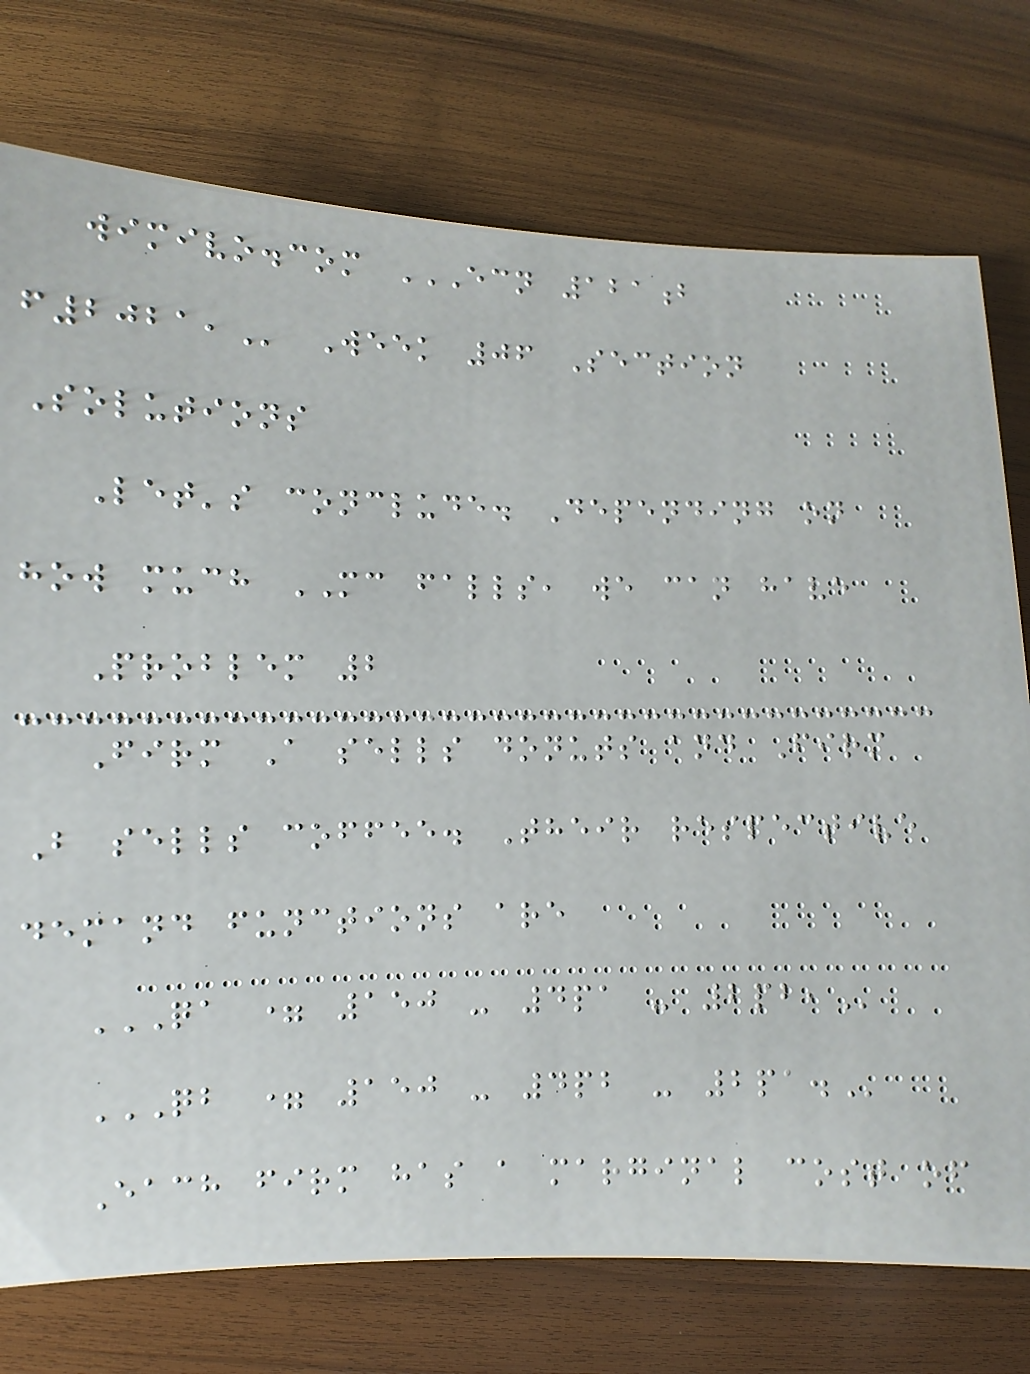wimivo.com ECN 121B
F2021, Week 06 Section
Solutions
Let's conclude. Depending on
how much MC falls, we can have
Problem 2
Firm A sells donuts and Firm
B sells coffee. Their respective
demand functions are
QA = 150 - 4PA - 2PB,
QB = 150 - 4PB - 2PA.
Each firm has a marginal cost of
